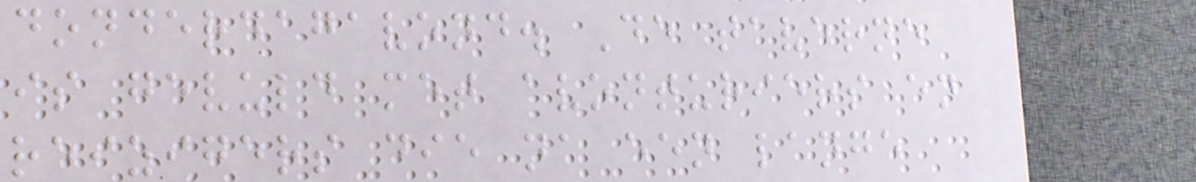donderdagavond. De taverne
is gevuld met avonturiers en
reizigers die na een lange
